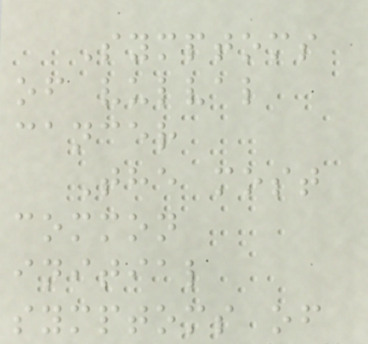Symptoms
of vulval
cancer
The most
common
initial
symptoms of
